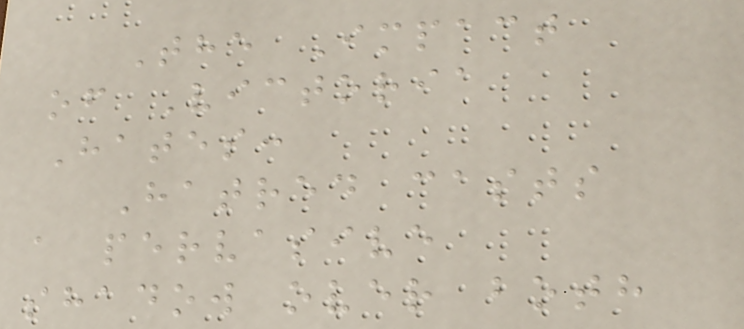The Impact
of Victoria
Hates:
Hatred casts
a pervasive
shadow over both
